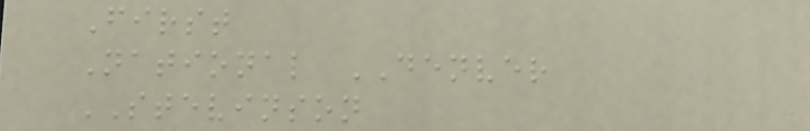First
National DENVER
STEVINSON
